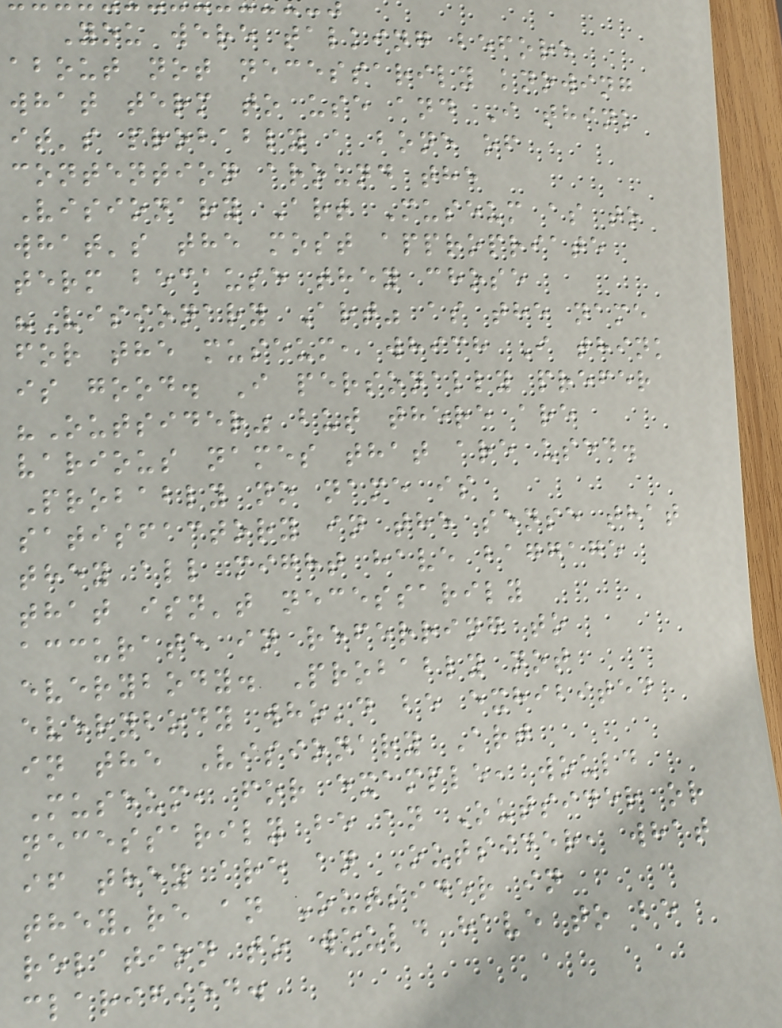You were talking before
about not necessarily knowing
what term to use and I think
it's probably a bone of
contention around the
Visionary Art Museum as to
what's the most appropriate
term because they chose
"Visionary Art" as the name
for the museum, which I think
is good. I personally prefer
"Outsider" but there are
various names that are used.
Probably no name is
satisfactory in the sense that
they all might have baggage
that isn't necessarily
accurate in referring to
everybody. Probably not
everybody who'd be exhibited
in the Visionary Art
Museum, for example, would
necessarily be an Outsider or
if they are an Outsider, what
they're an Outsider in
relation to would have to be
clarified.
